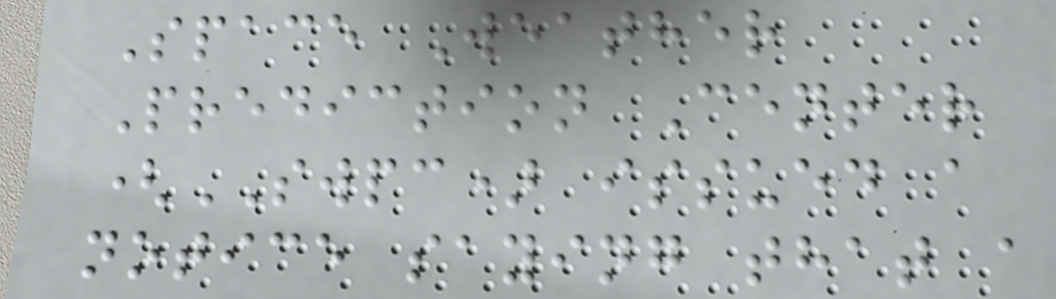Space Weather
Prediction Center
(SWPC) issued a
notice saying that a
